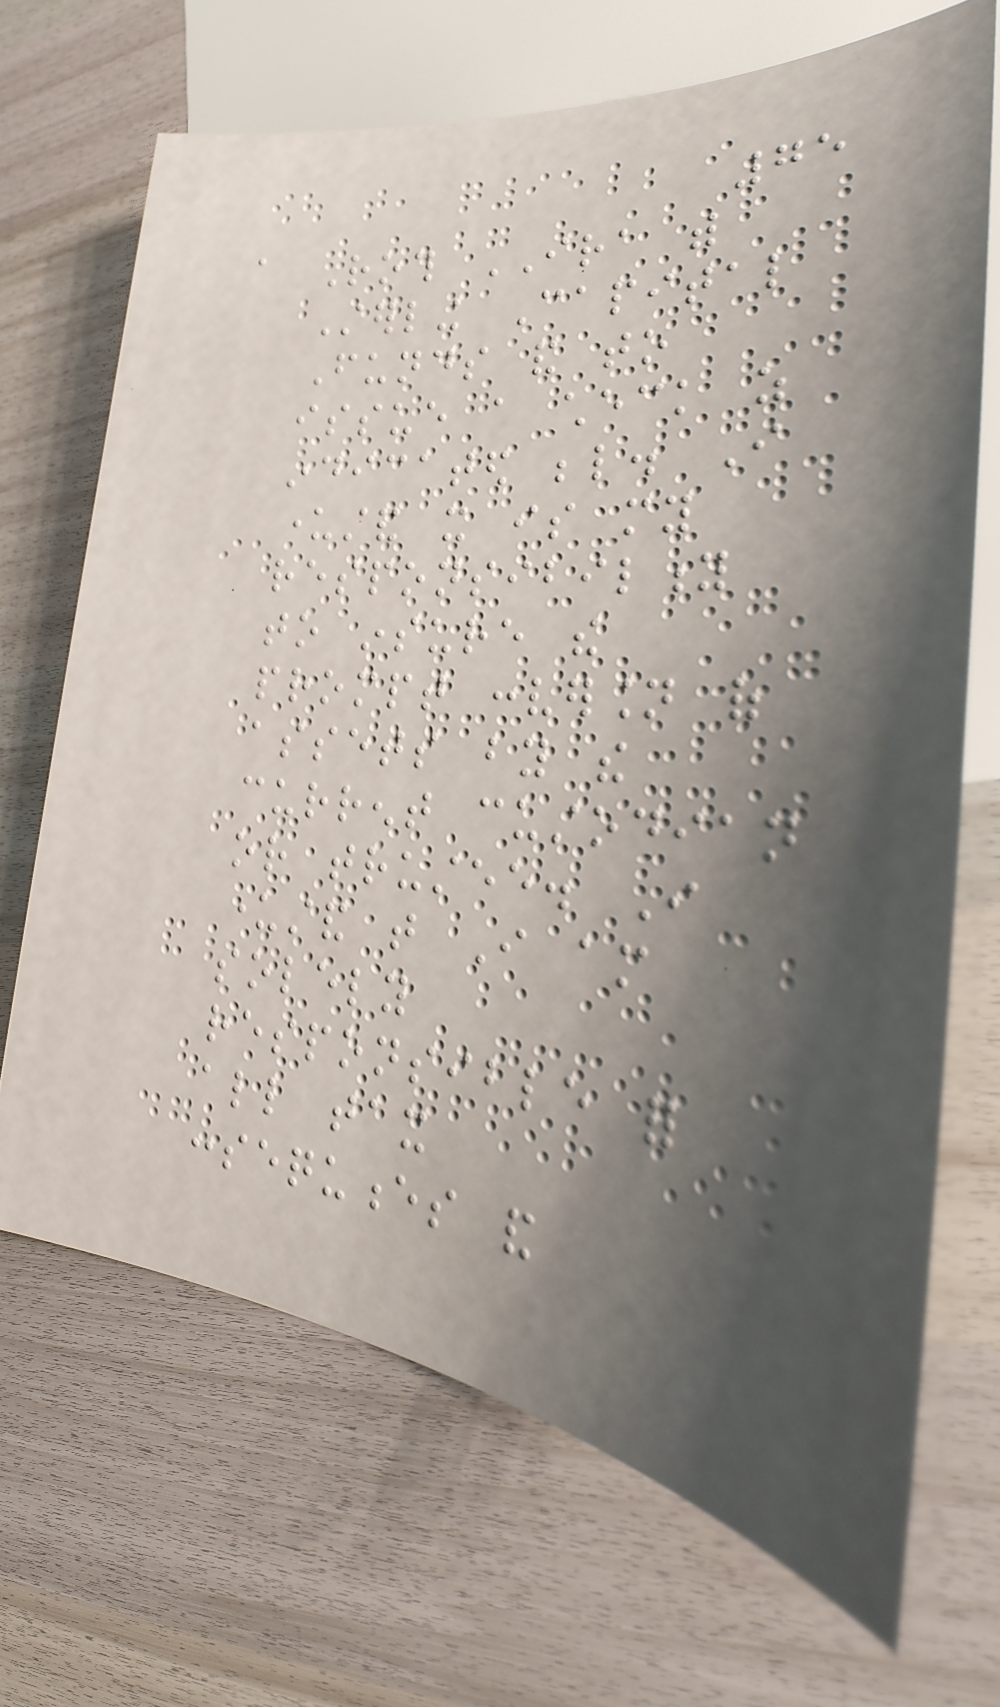75
a Roth IRA with
Sterling Capital
Funds and to
issue a check as
indicated below. I
understand it is my
responsibility
to insure the
prompt conversion of
assets by the
current custodian
or trustee. I
understand that I am
solely
responsible for
all tax
consequences and
